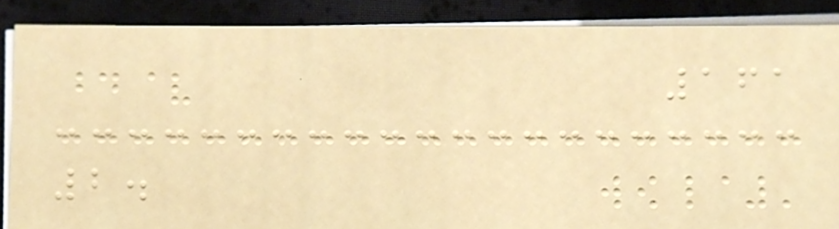161
2.
